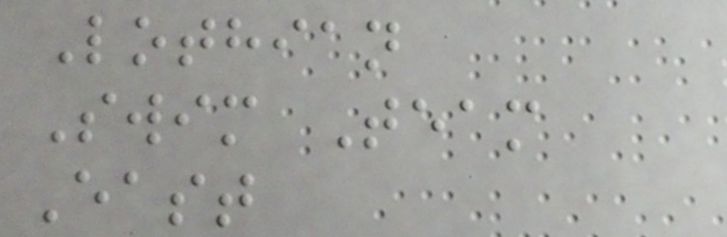Lothian
Swim Team
East
